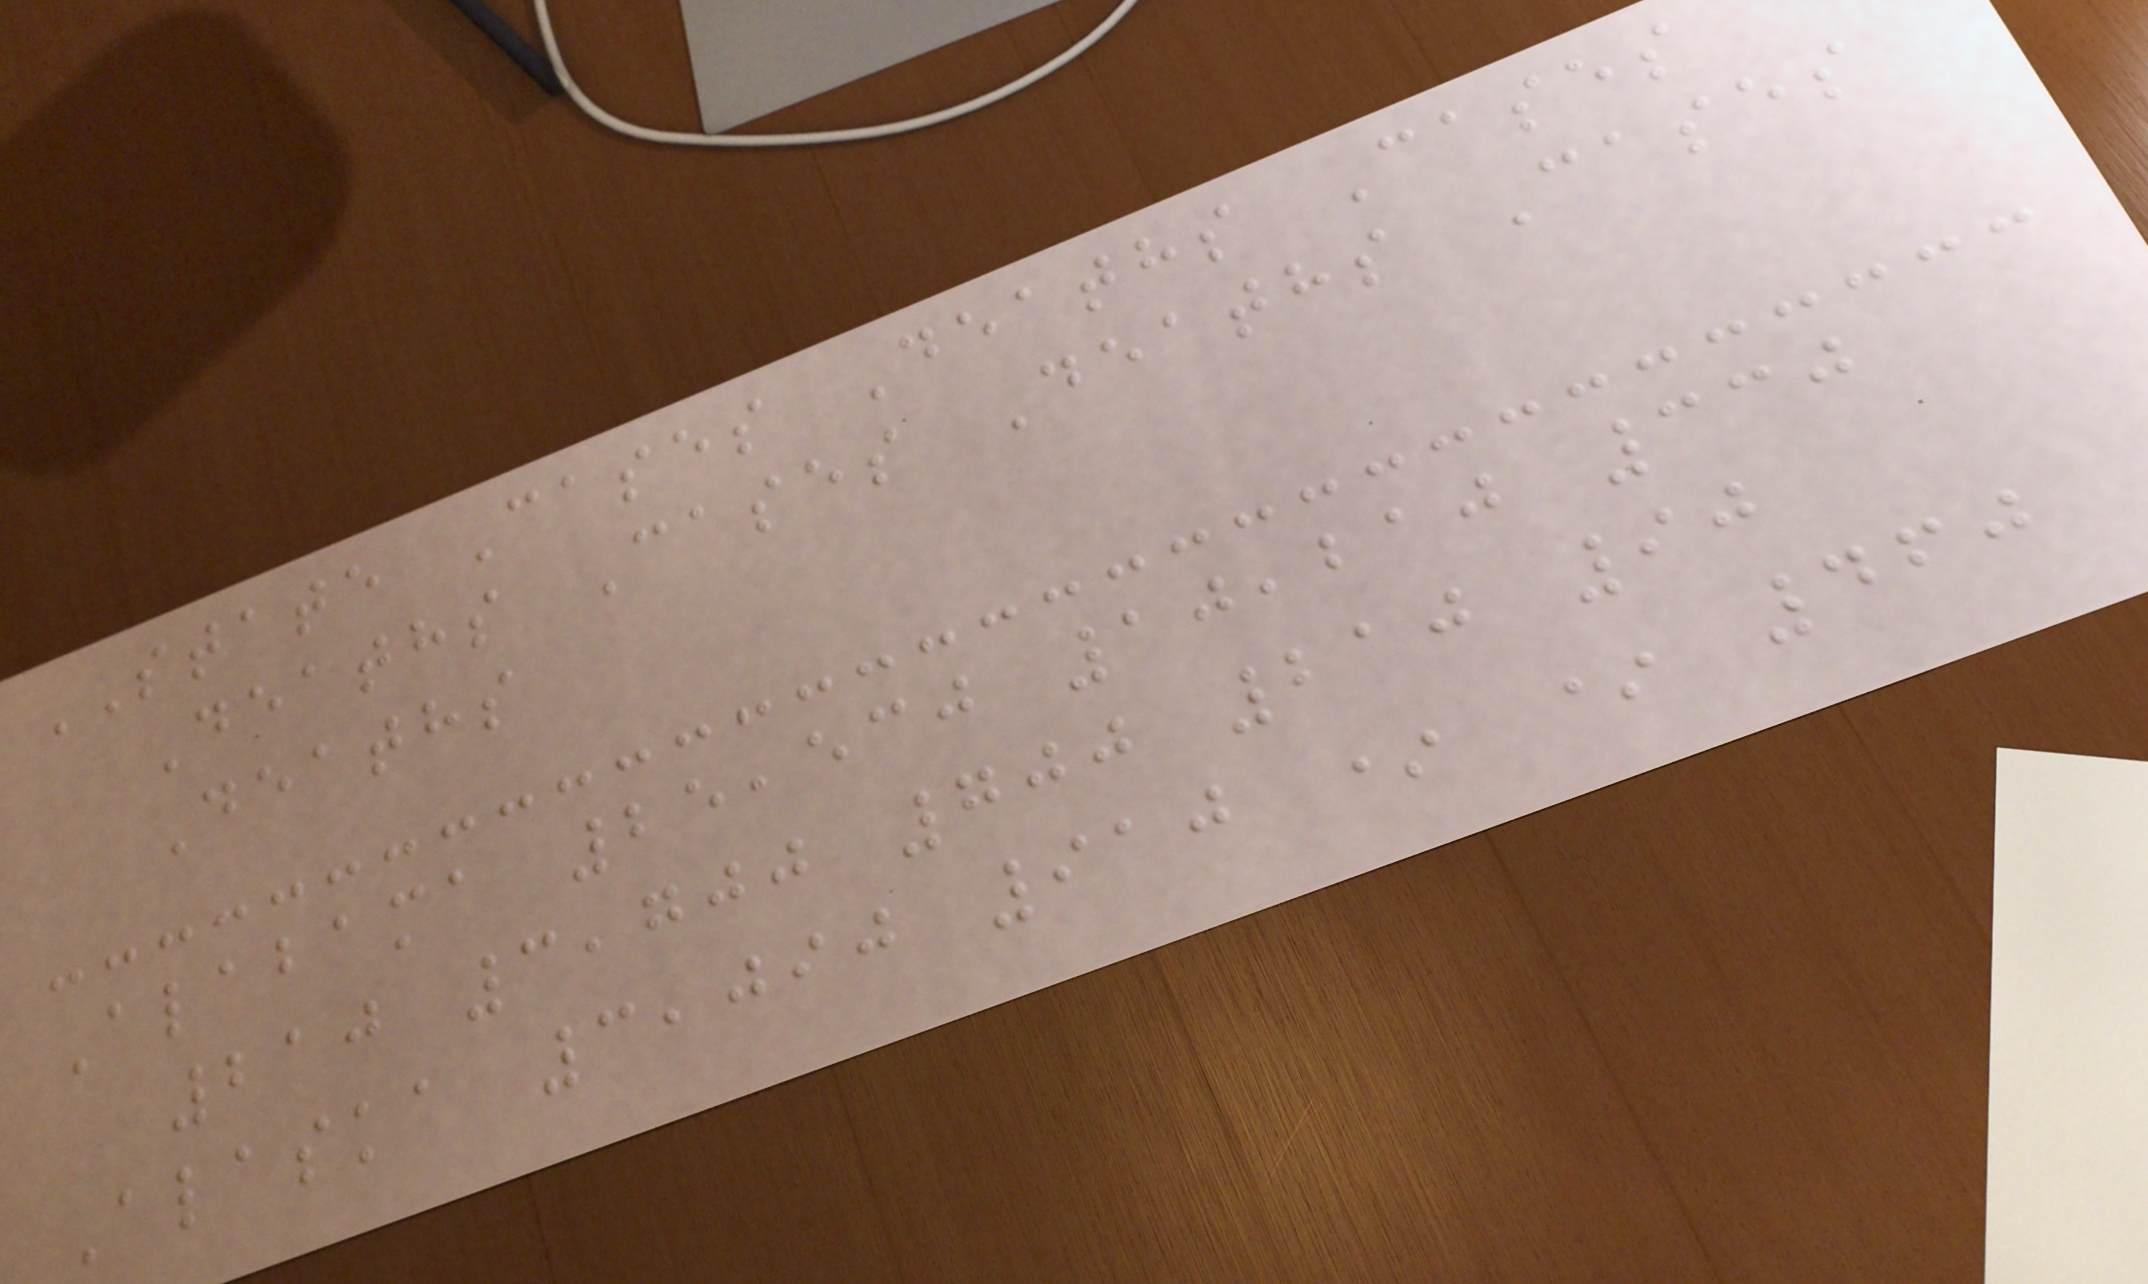STATE Cases Deaths Cases
Deaths Cases Deaths Cases
Deaths
Alabama 25,530 10,210 330
210 3,700 700 210 90
Alaska 3,090 910 * * 460
